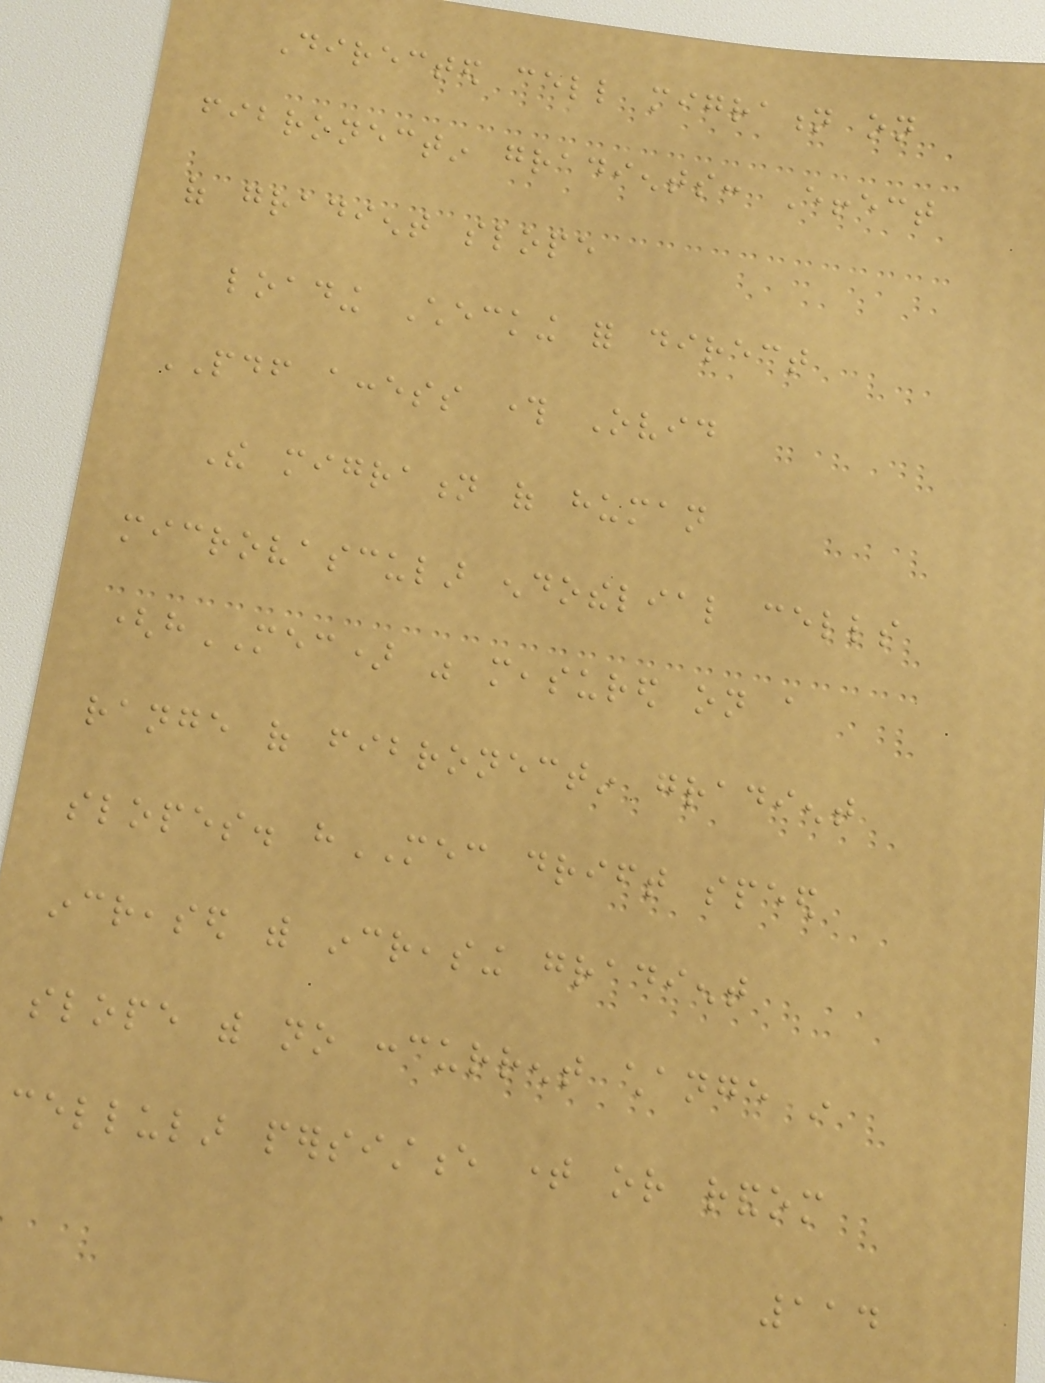Directed cell migration on
fibronectin gradients: Effect
of gradient slope
loading Checking for direct
PDF access through Ovid
The migration of human
microvascular endothelial cells
(hMEC) was measured on a
range of fibronectin gradient
slopes. hMEC drift speed
increased with increasing gradient
slope with no concurrent change in
cellular persistence time or random
114
